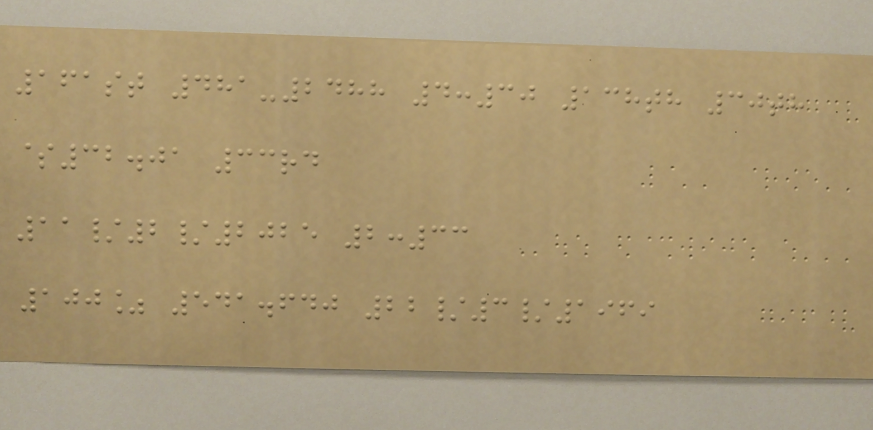161st 481-2488 4:30 138th 30th
$32.01 33rd
11/2/2025 2:33
100% 541.640 22/3/1969
